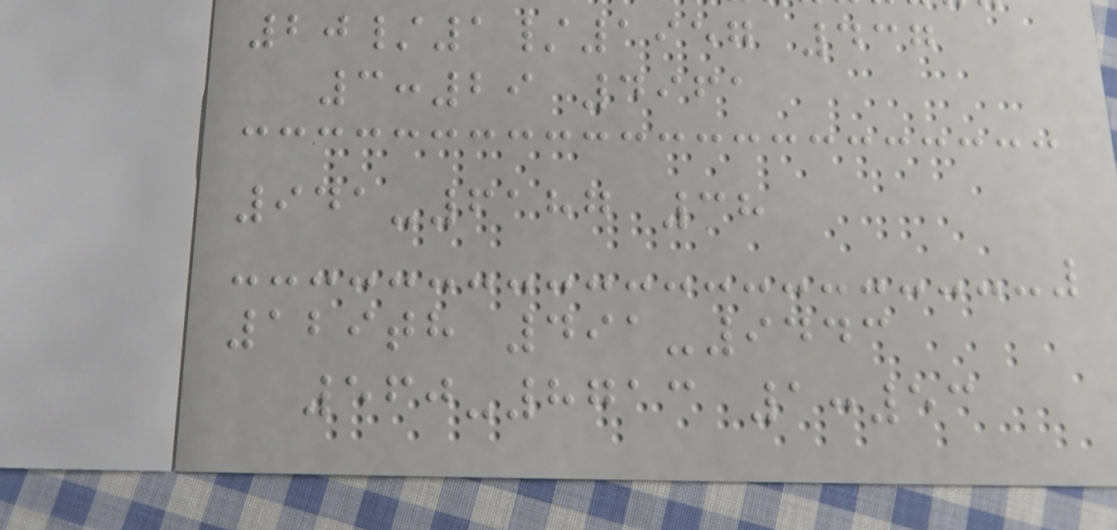20/1/1957 437
3:29 4961
941-6187 38
129th 491-9443
560-8713 1:53
